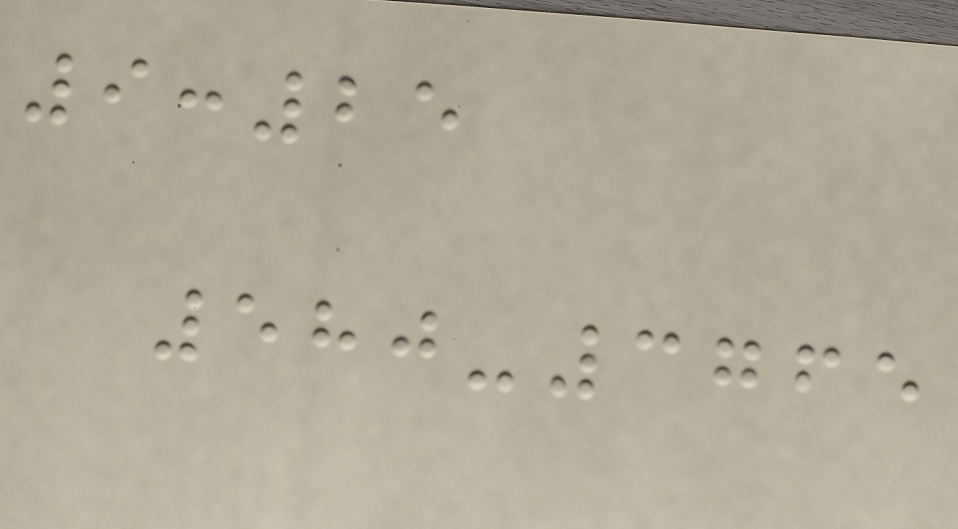9:25
580-3765
